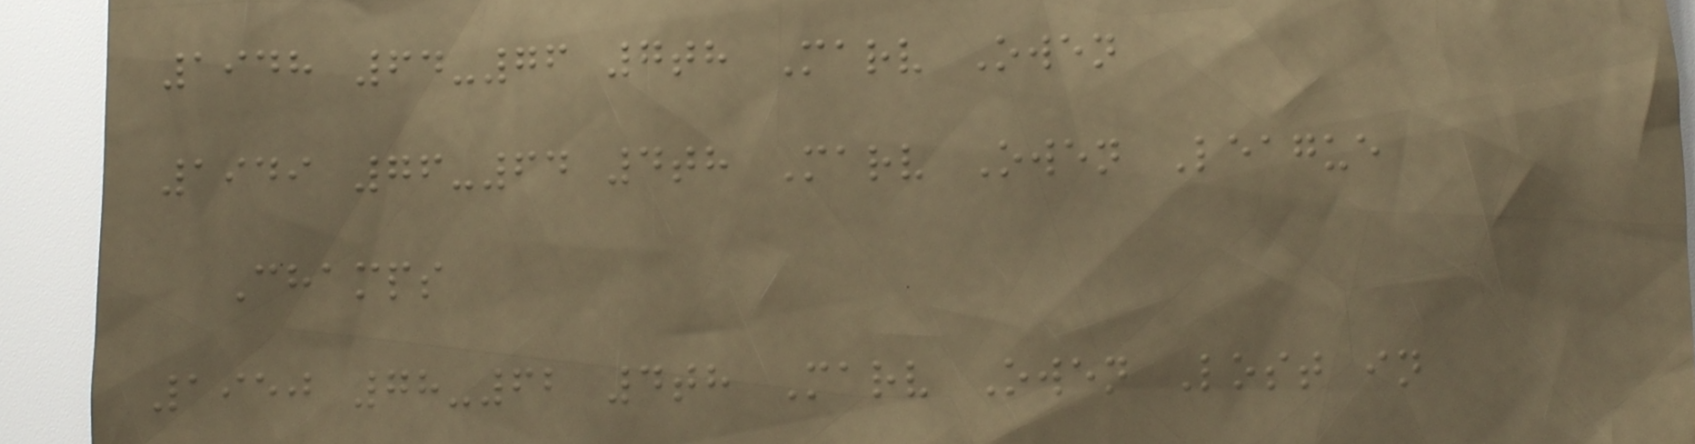1948 64-76 7th Marv Owen
1949 76-64 4th Marv Owen League
Champs
1950 78-62 4th Marv Owen Lost in
